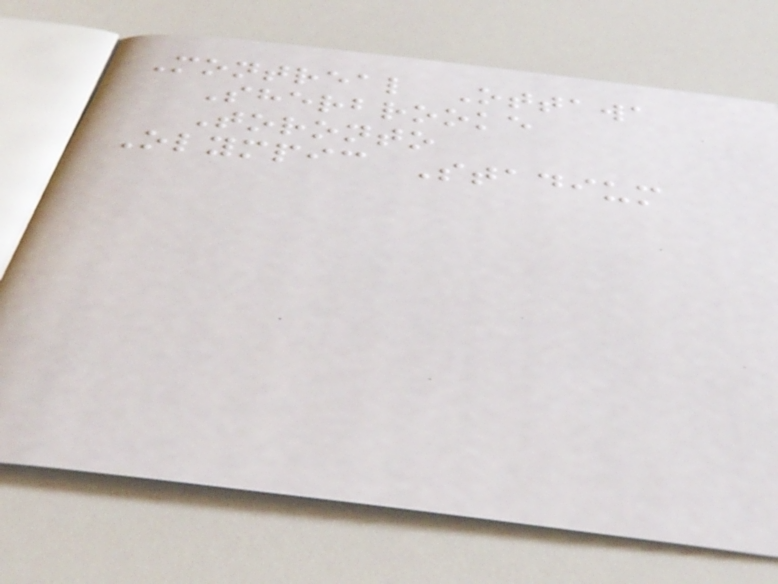Montreal Ottawa
Sherbrooke
Toronto
Olympic Stadium
